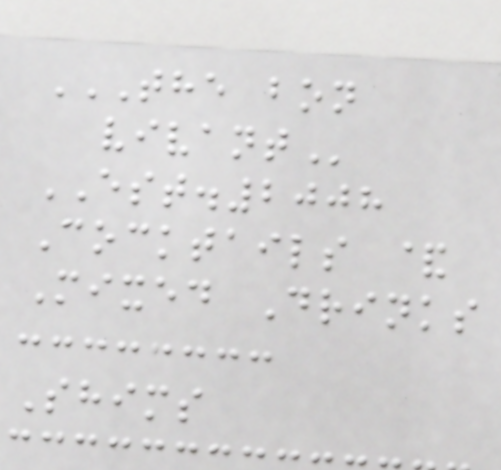THE BON
VIVANT
EST.2008
Cocktails &
Mixed Drinks
Shims
